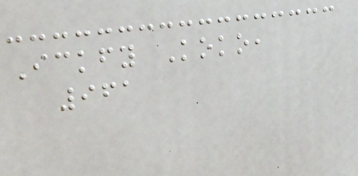Ickfy Koko,
961
